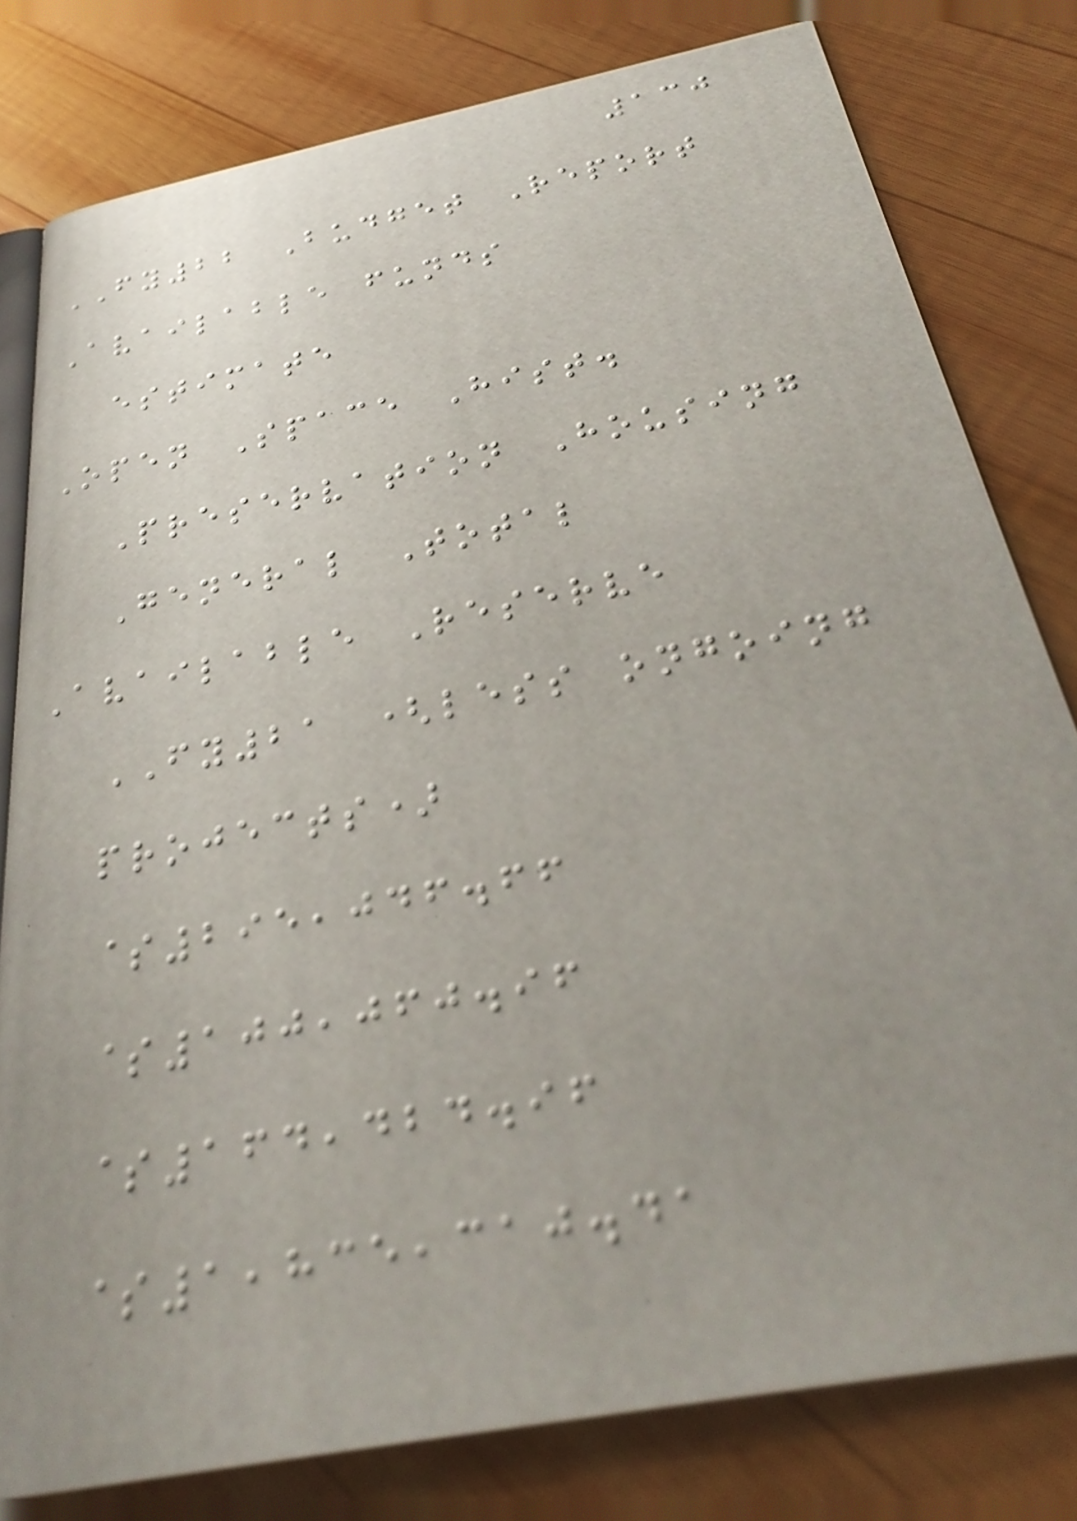130
FY22 Budget Report
Available funds
estimate
Open Space Hist.
Preservation Housing
General Total
Available Reserve
FY21 (less ongoing
projects)
$295,046.66
$100,060.96
$164,424.96
$1,835,310.41
